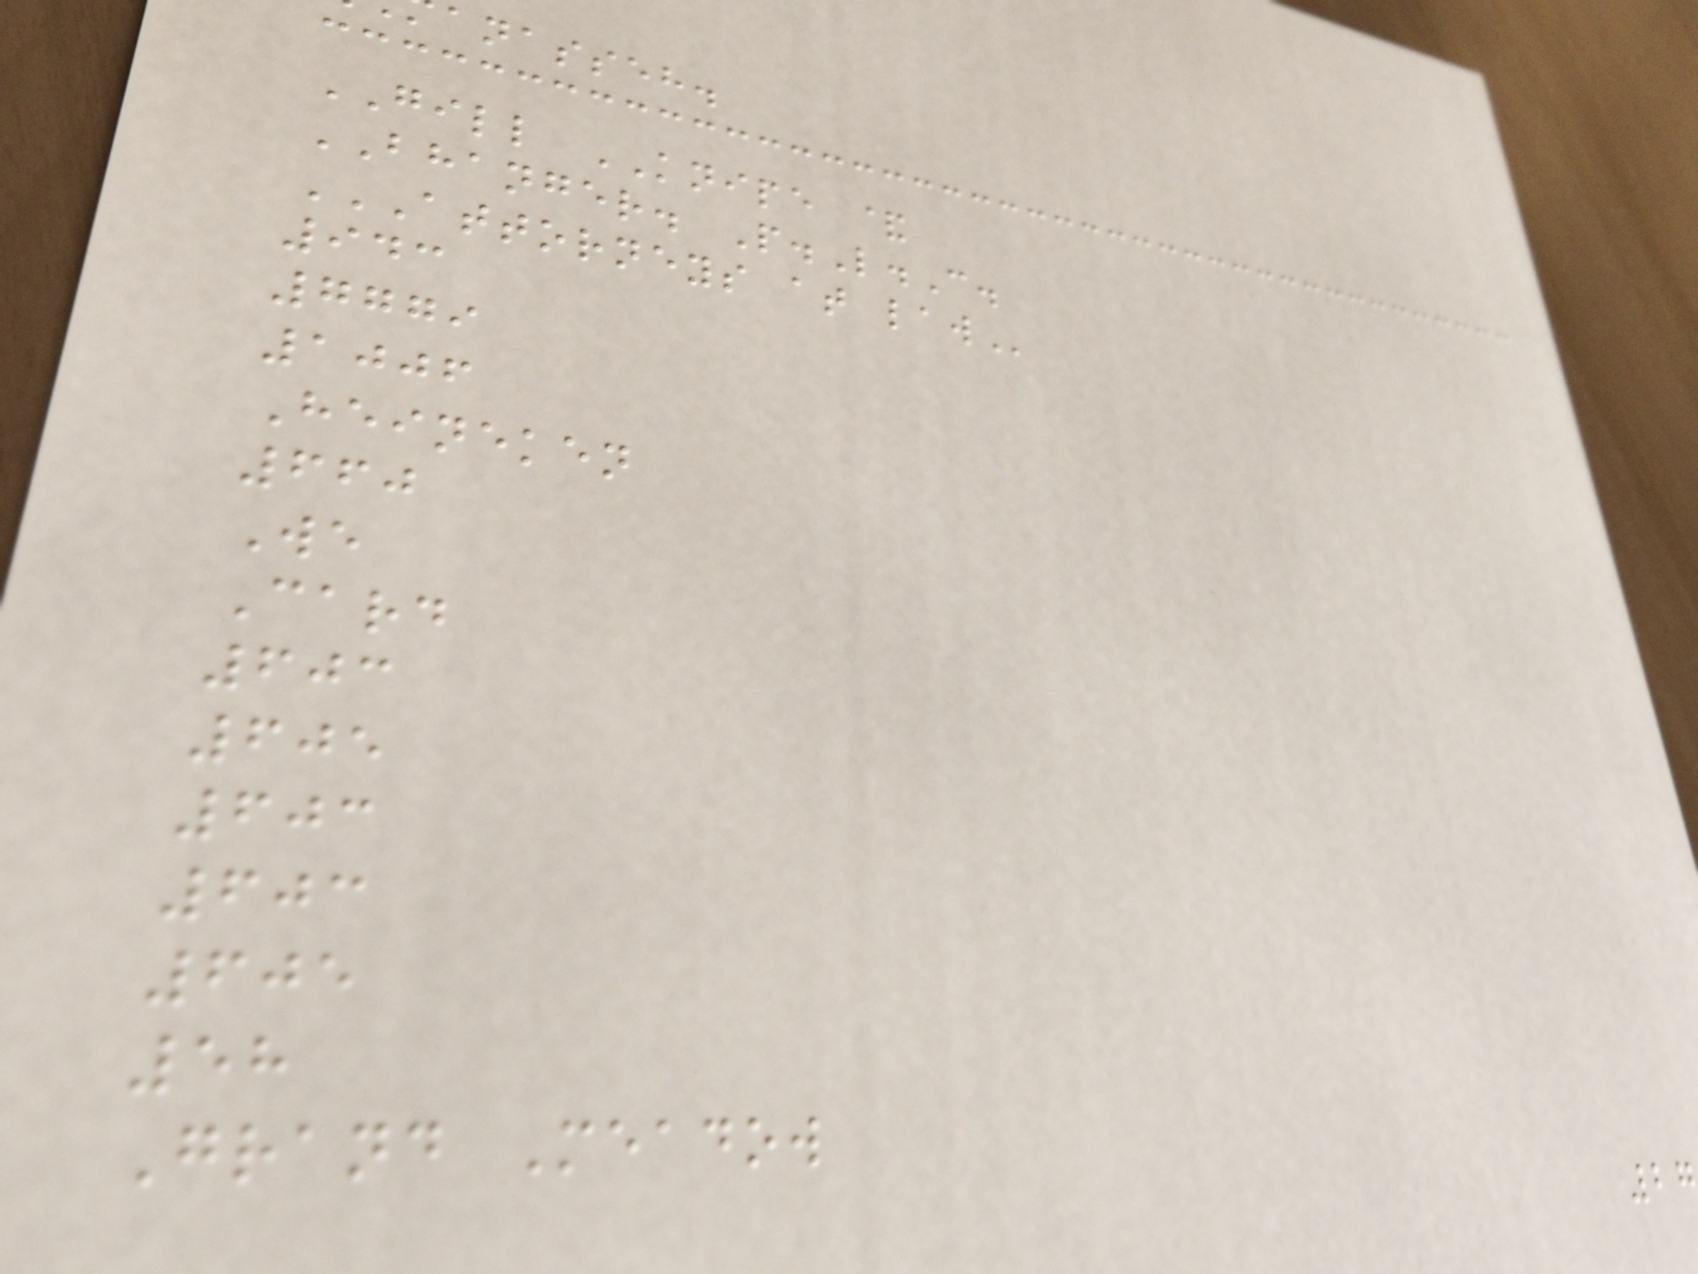anasseh.
GILL KNIPE &
BHANGER. P.L.C.
ATTORNEYS AT LAW
943
7779
1006
Heineken
660
We
Card
603
605
603
603
605
58
Grand Meadow
